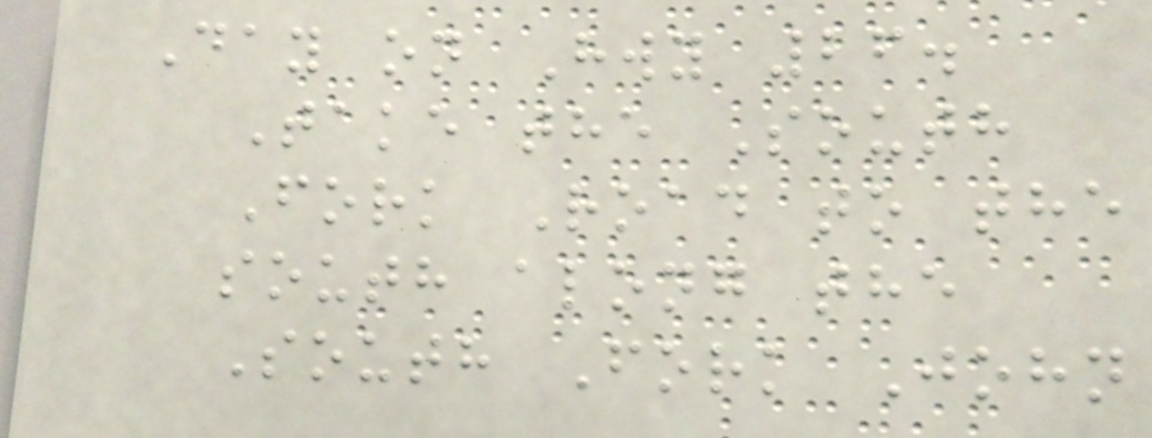Day on Hwy 26.
Take the South
Fork Road to the
south along the
South Fork John
